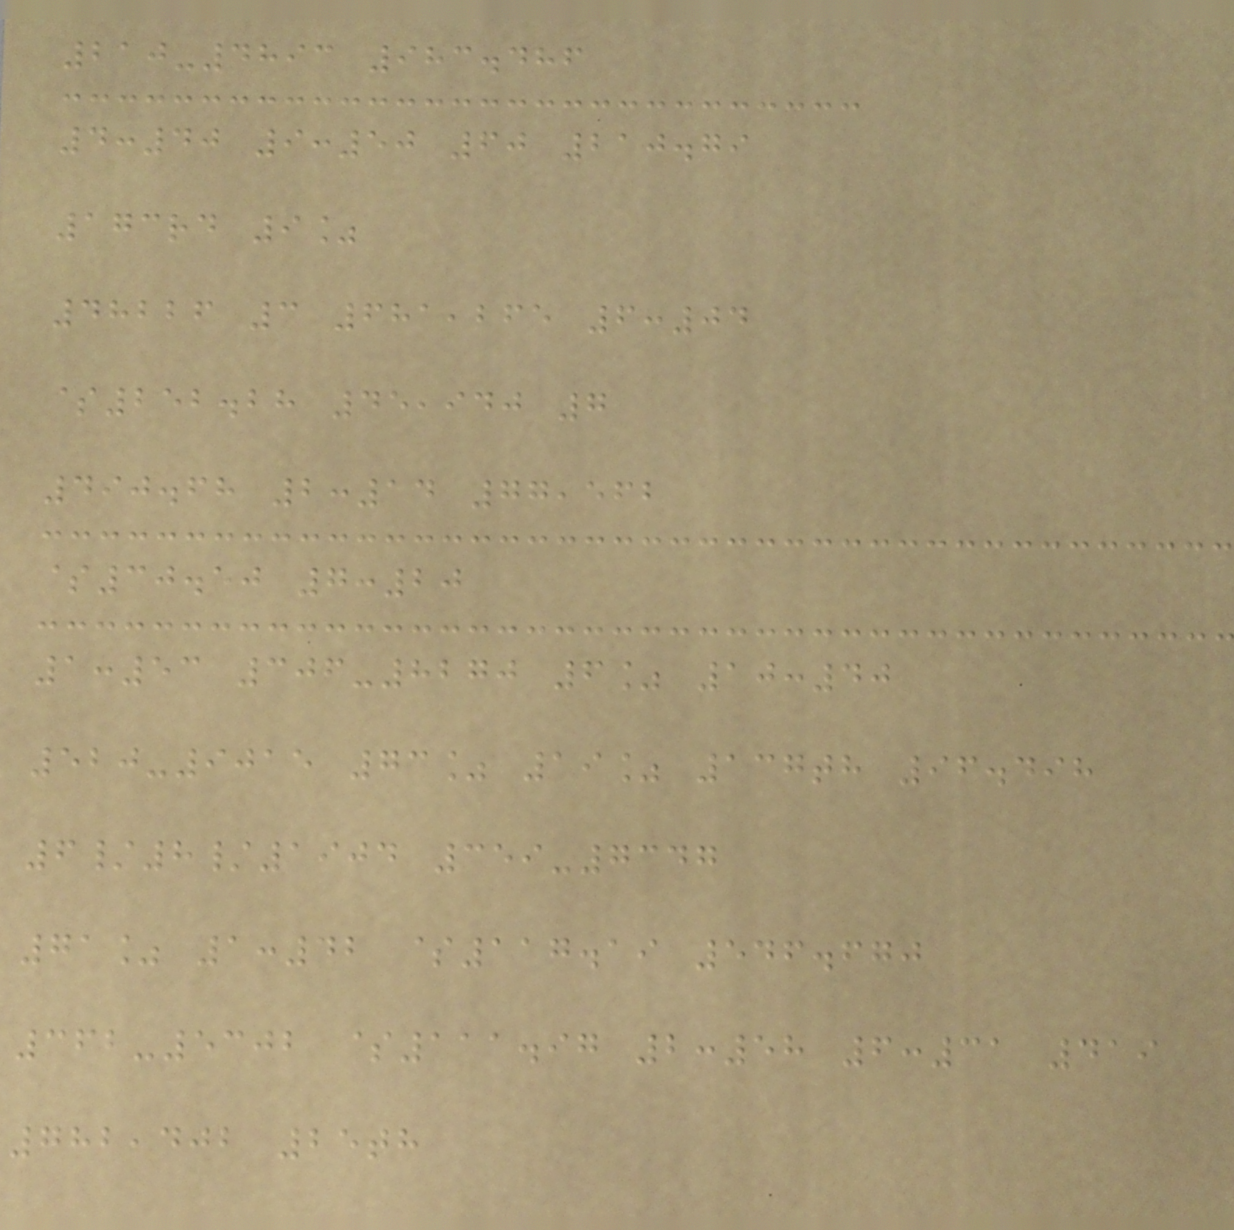210-4893 983.486
4:40 9:50 60 210.79
173rd 9%
48226 3 681,265 6:04
$252.28 45,940 7
490.68 2:14 77,562
$30.50 7:20
1:53 306-8270 6% 10:40
520-9015 73% 19% 137th 96.498
6/8/1904 359-7347
71% 1:42 $117.19 546.670
362-5302 $111.97 2:58 6:31 419
782,402 25th
